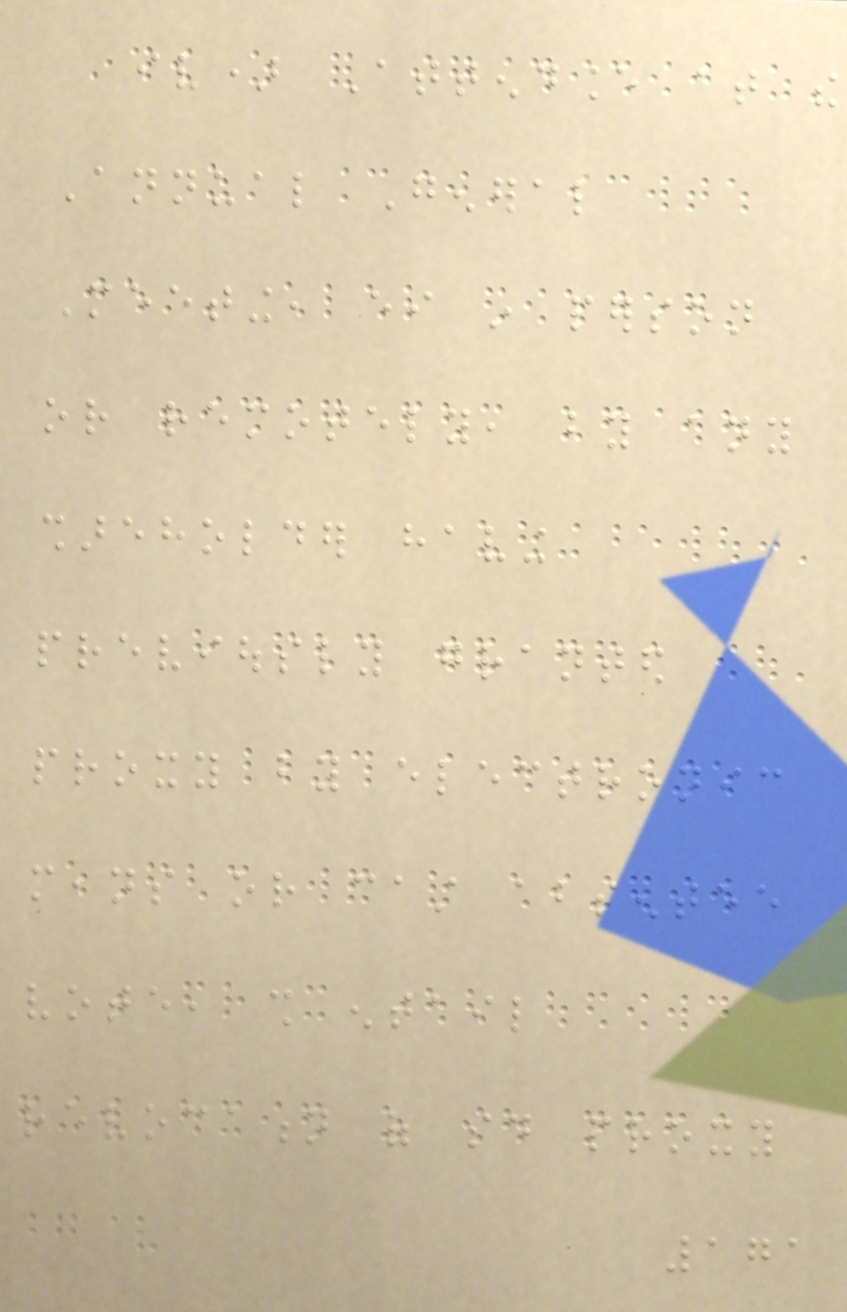iv) Attendance at the
Annual General
Meeting, either in person
or remotely, by any
shareholder having
previously granted
proxy by electronic
means or cast absentee
vote, shall entail
revocation of said proxy
171
